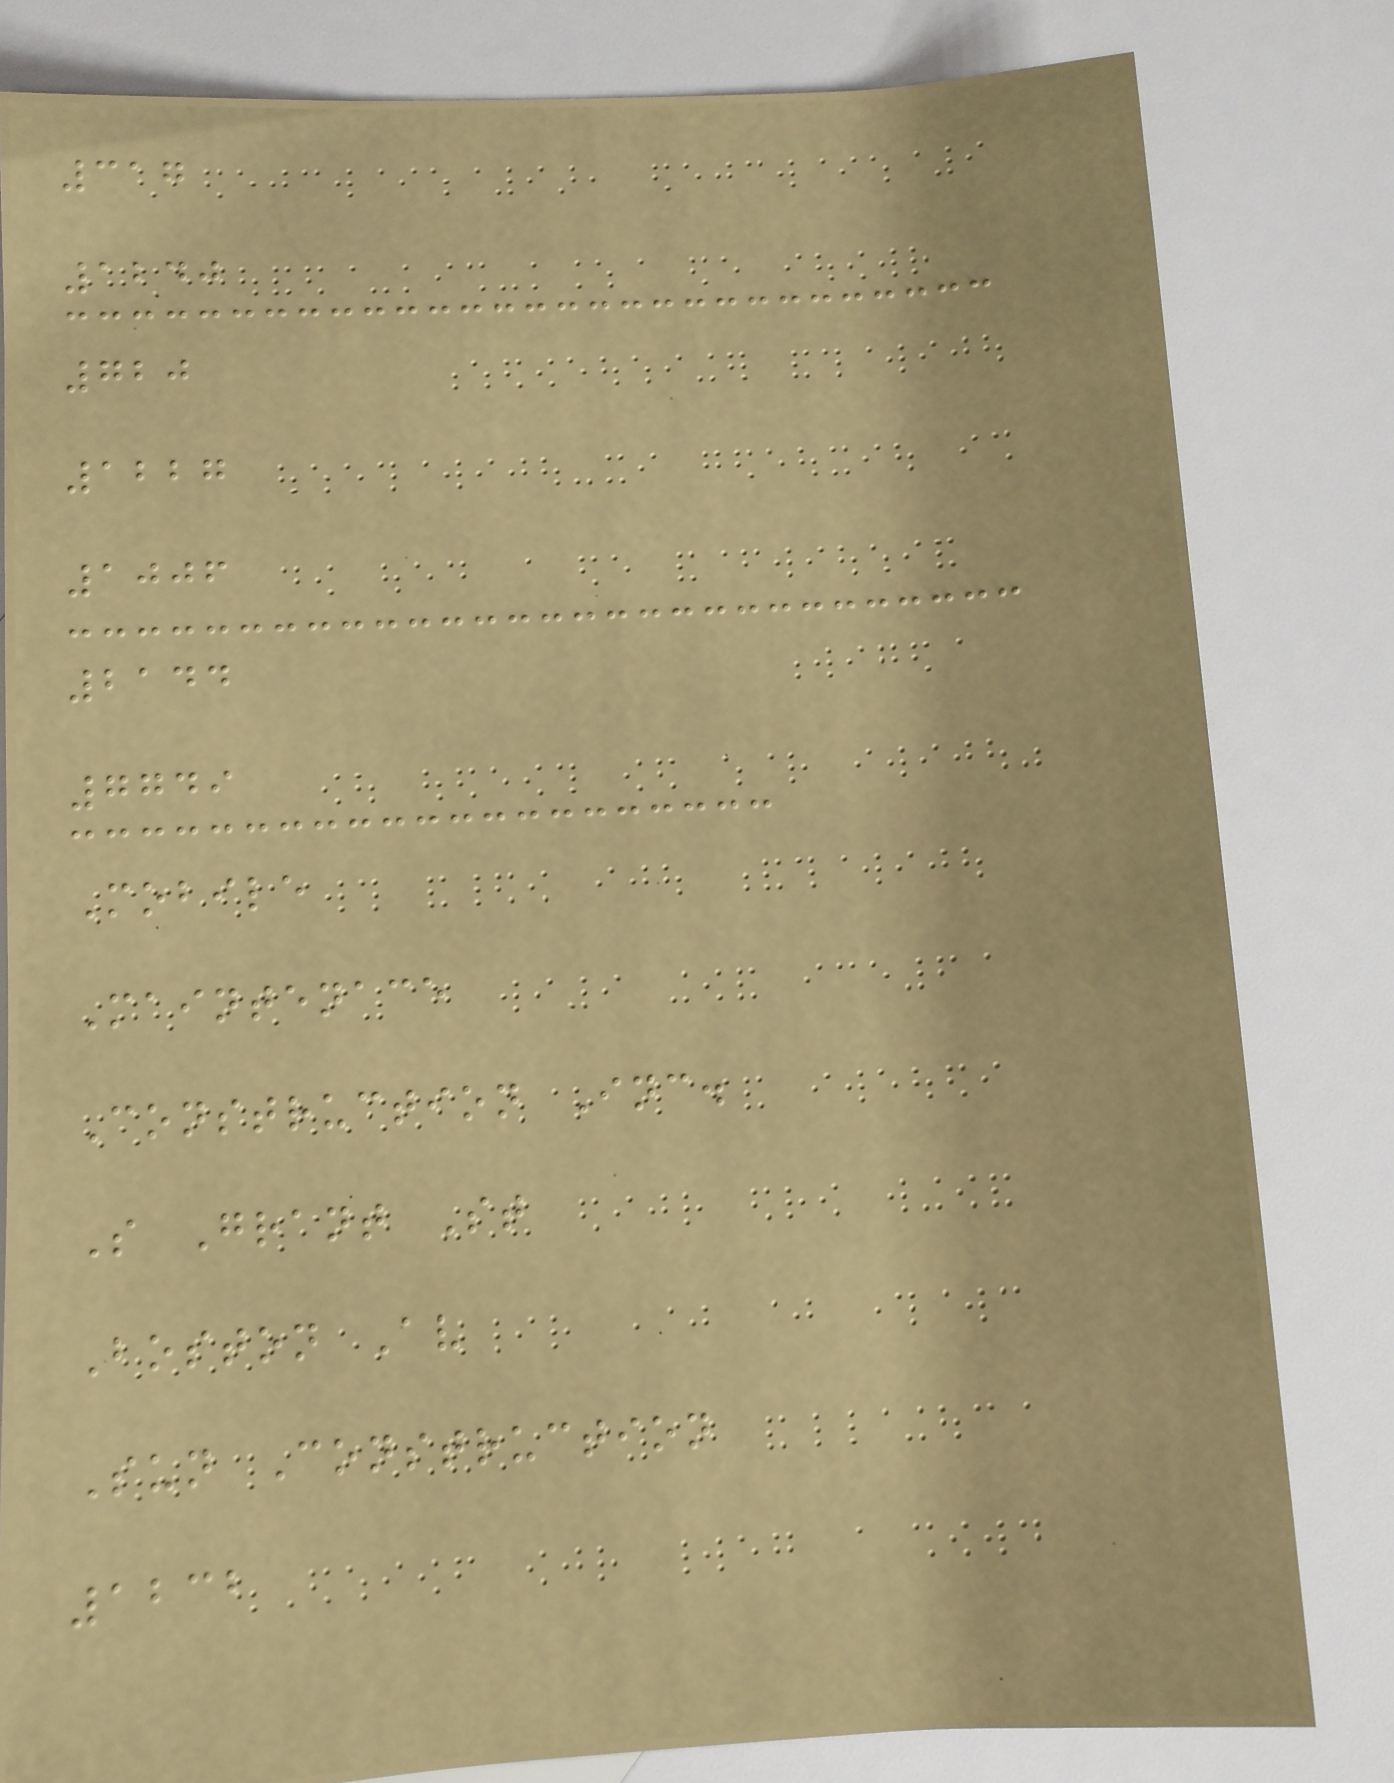317
1240
720
1227
1006
2144
7749
Mobile
Maintenace
Construction Inc.
S Grant St
Boston Av
Sun Construction
1232
